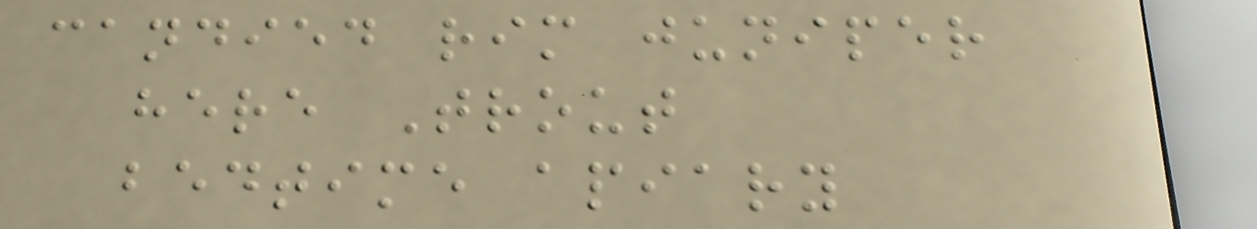candied rim juniper
here Trout
bedtime apiary
